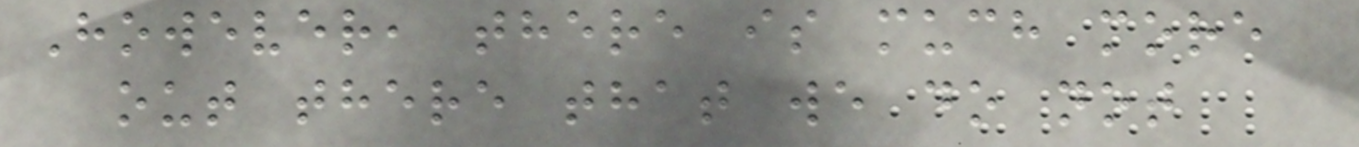However, there is much more
out there that we do not
